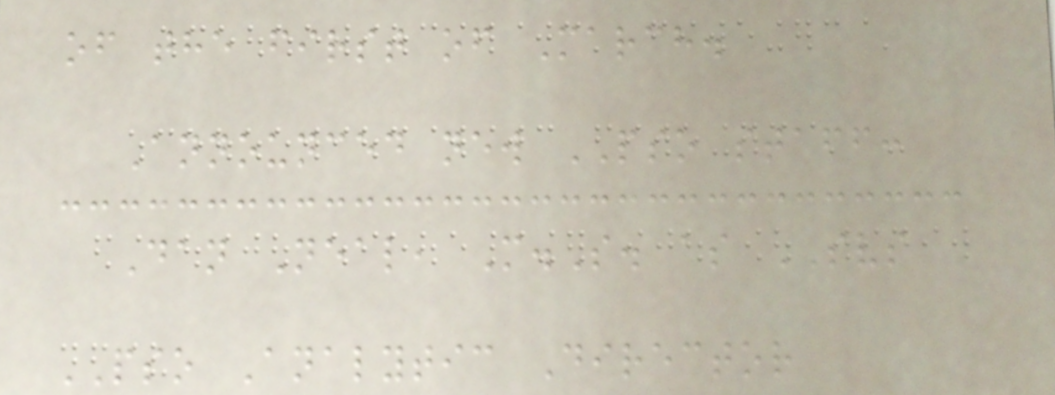of the first of March.
Announced new PSO staff:
Dan Neal, M.S. as SVS
PSO Analytic Director
